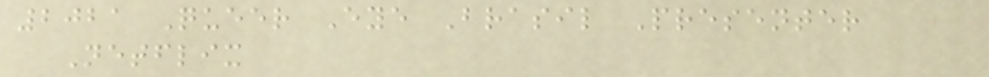2021 Queer Eye Brasil Presenter
Netflix
